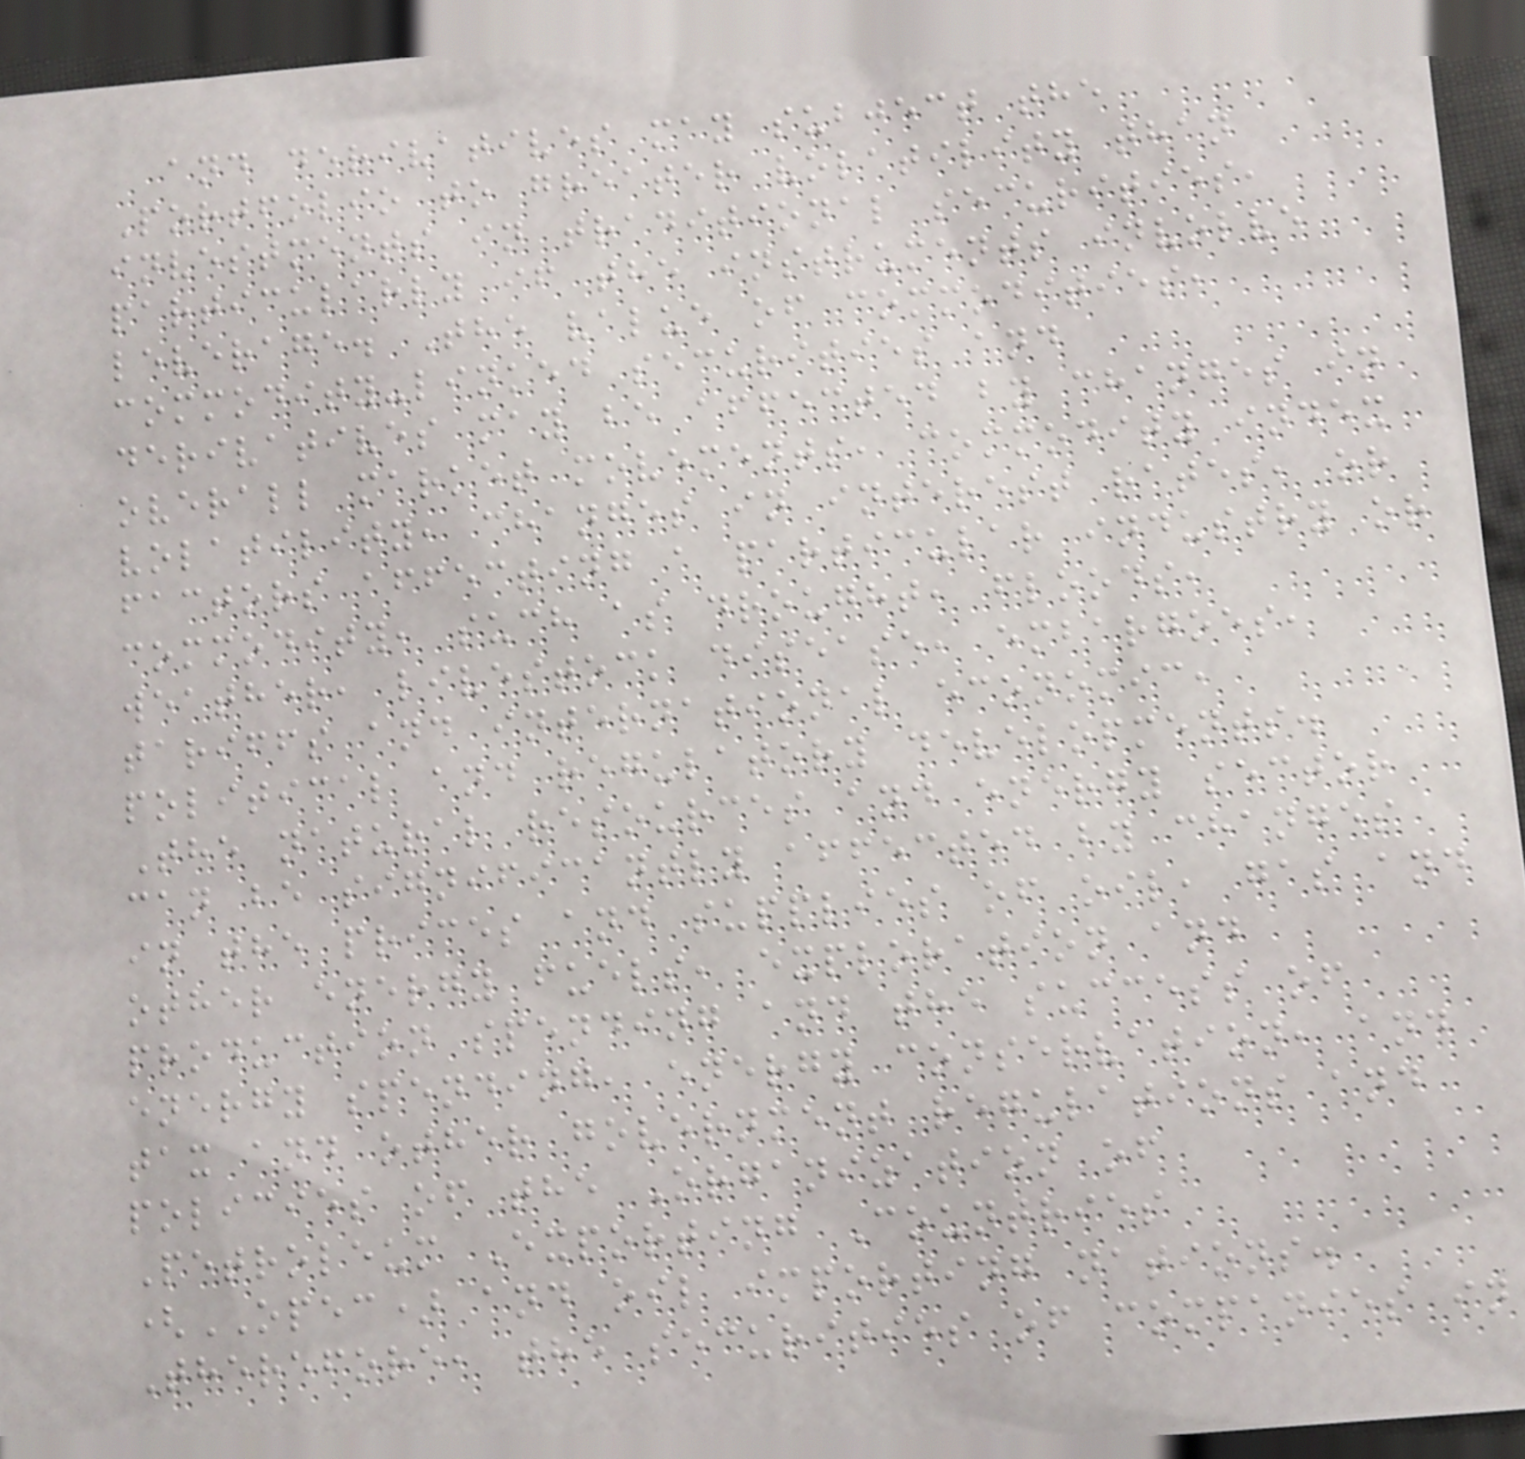and derivatives may subject the
Portfolio to greater volatility than
investments in traditional securities,
particularly if the instruments involve
leverage. The value of commodities,
commodity-linked securities and
derivatives may be affected by changes in
overall market movements, commodity index
volatility, changes in interest rates, or
factors affecting a particular industry or
commodity, such as drought, floods,
weather, livestock disease, embargoes,
tariffs and international economic,
political and regulatory developments.
The natural resources and energy sector
can be significantly affected by changes
in the prices and supplies of oil, gas and
other energy fuels, exploration and
production spending and the success of
energy spending, energy conservation, and
tax and other government regulations and
policies of the Organization of
Petroleum Exporting Countries
(OPEC) and oil importing nations.
Therefore, the securities of companies in
